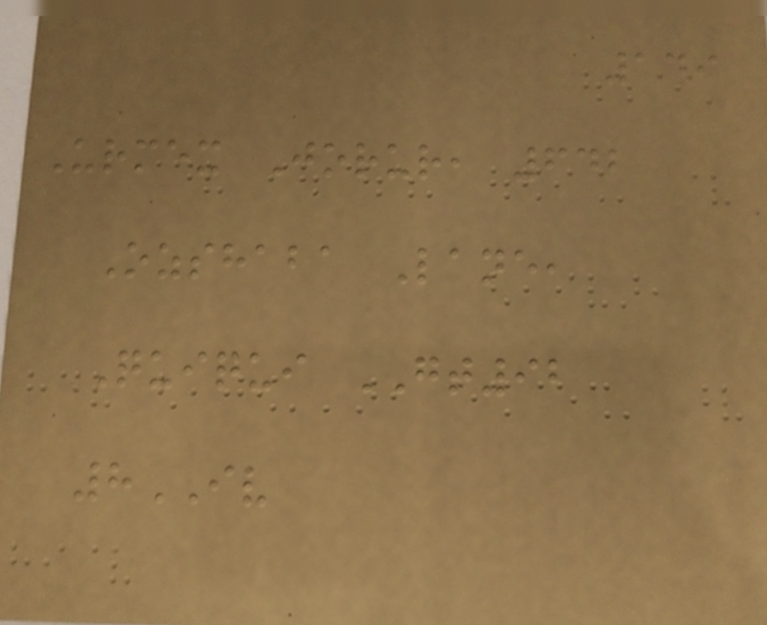149
Urmex Jorur, 642
Ozshaba Lane,
Quiqui GT92
8IV
